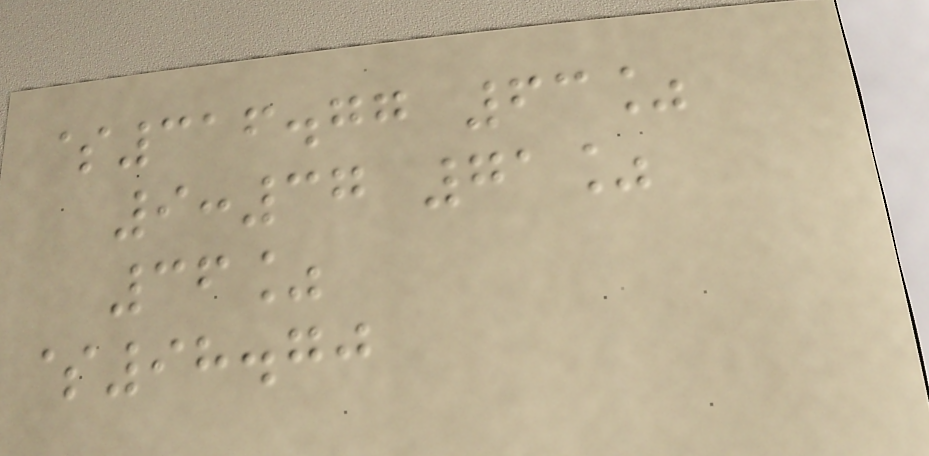$316.77 63%
9:37 71%
36%
$98.70
